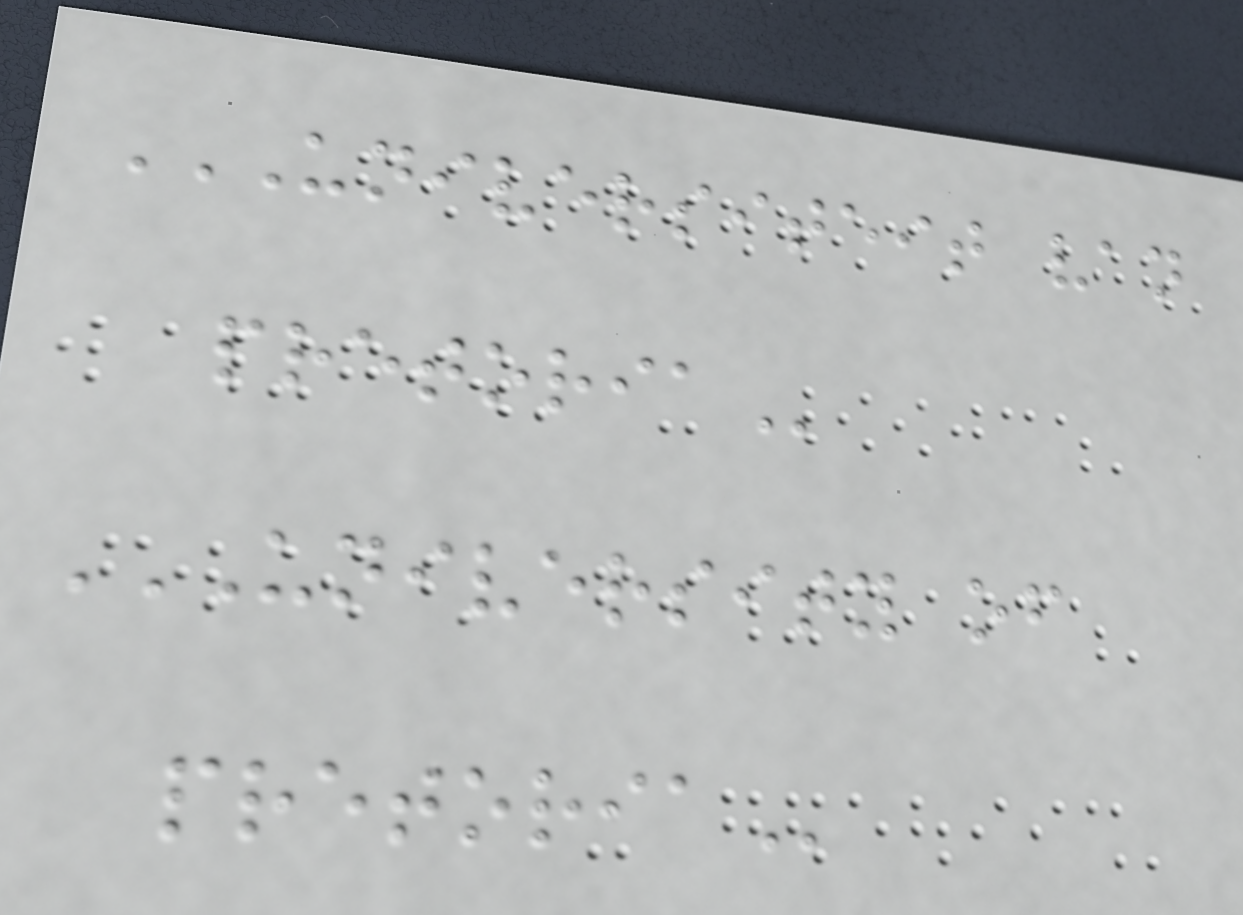UNIVERSITEIT VAN
PRETORIA
UNIVERSITY OF
PRETORIA
